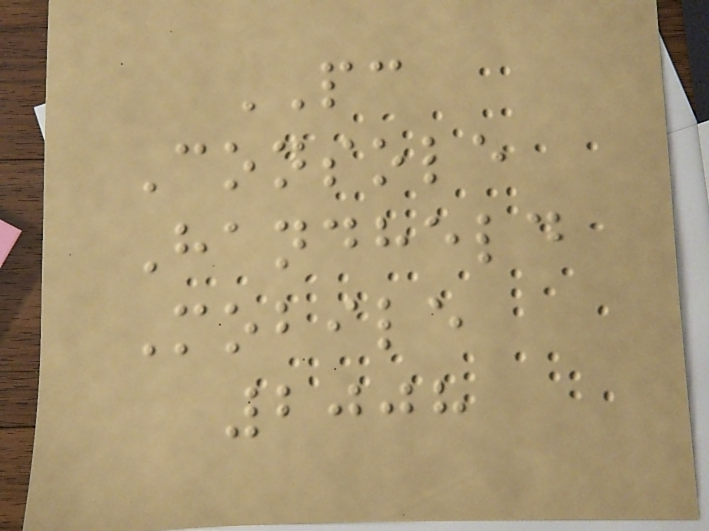PC
Console
Handheld
Mobile
2008
